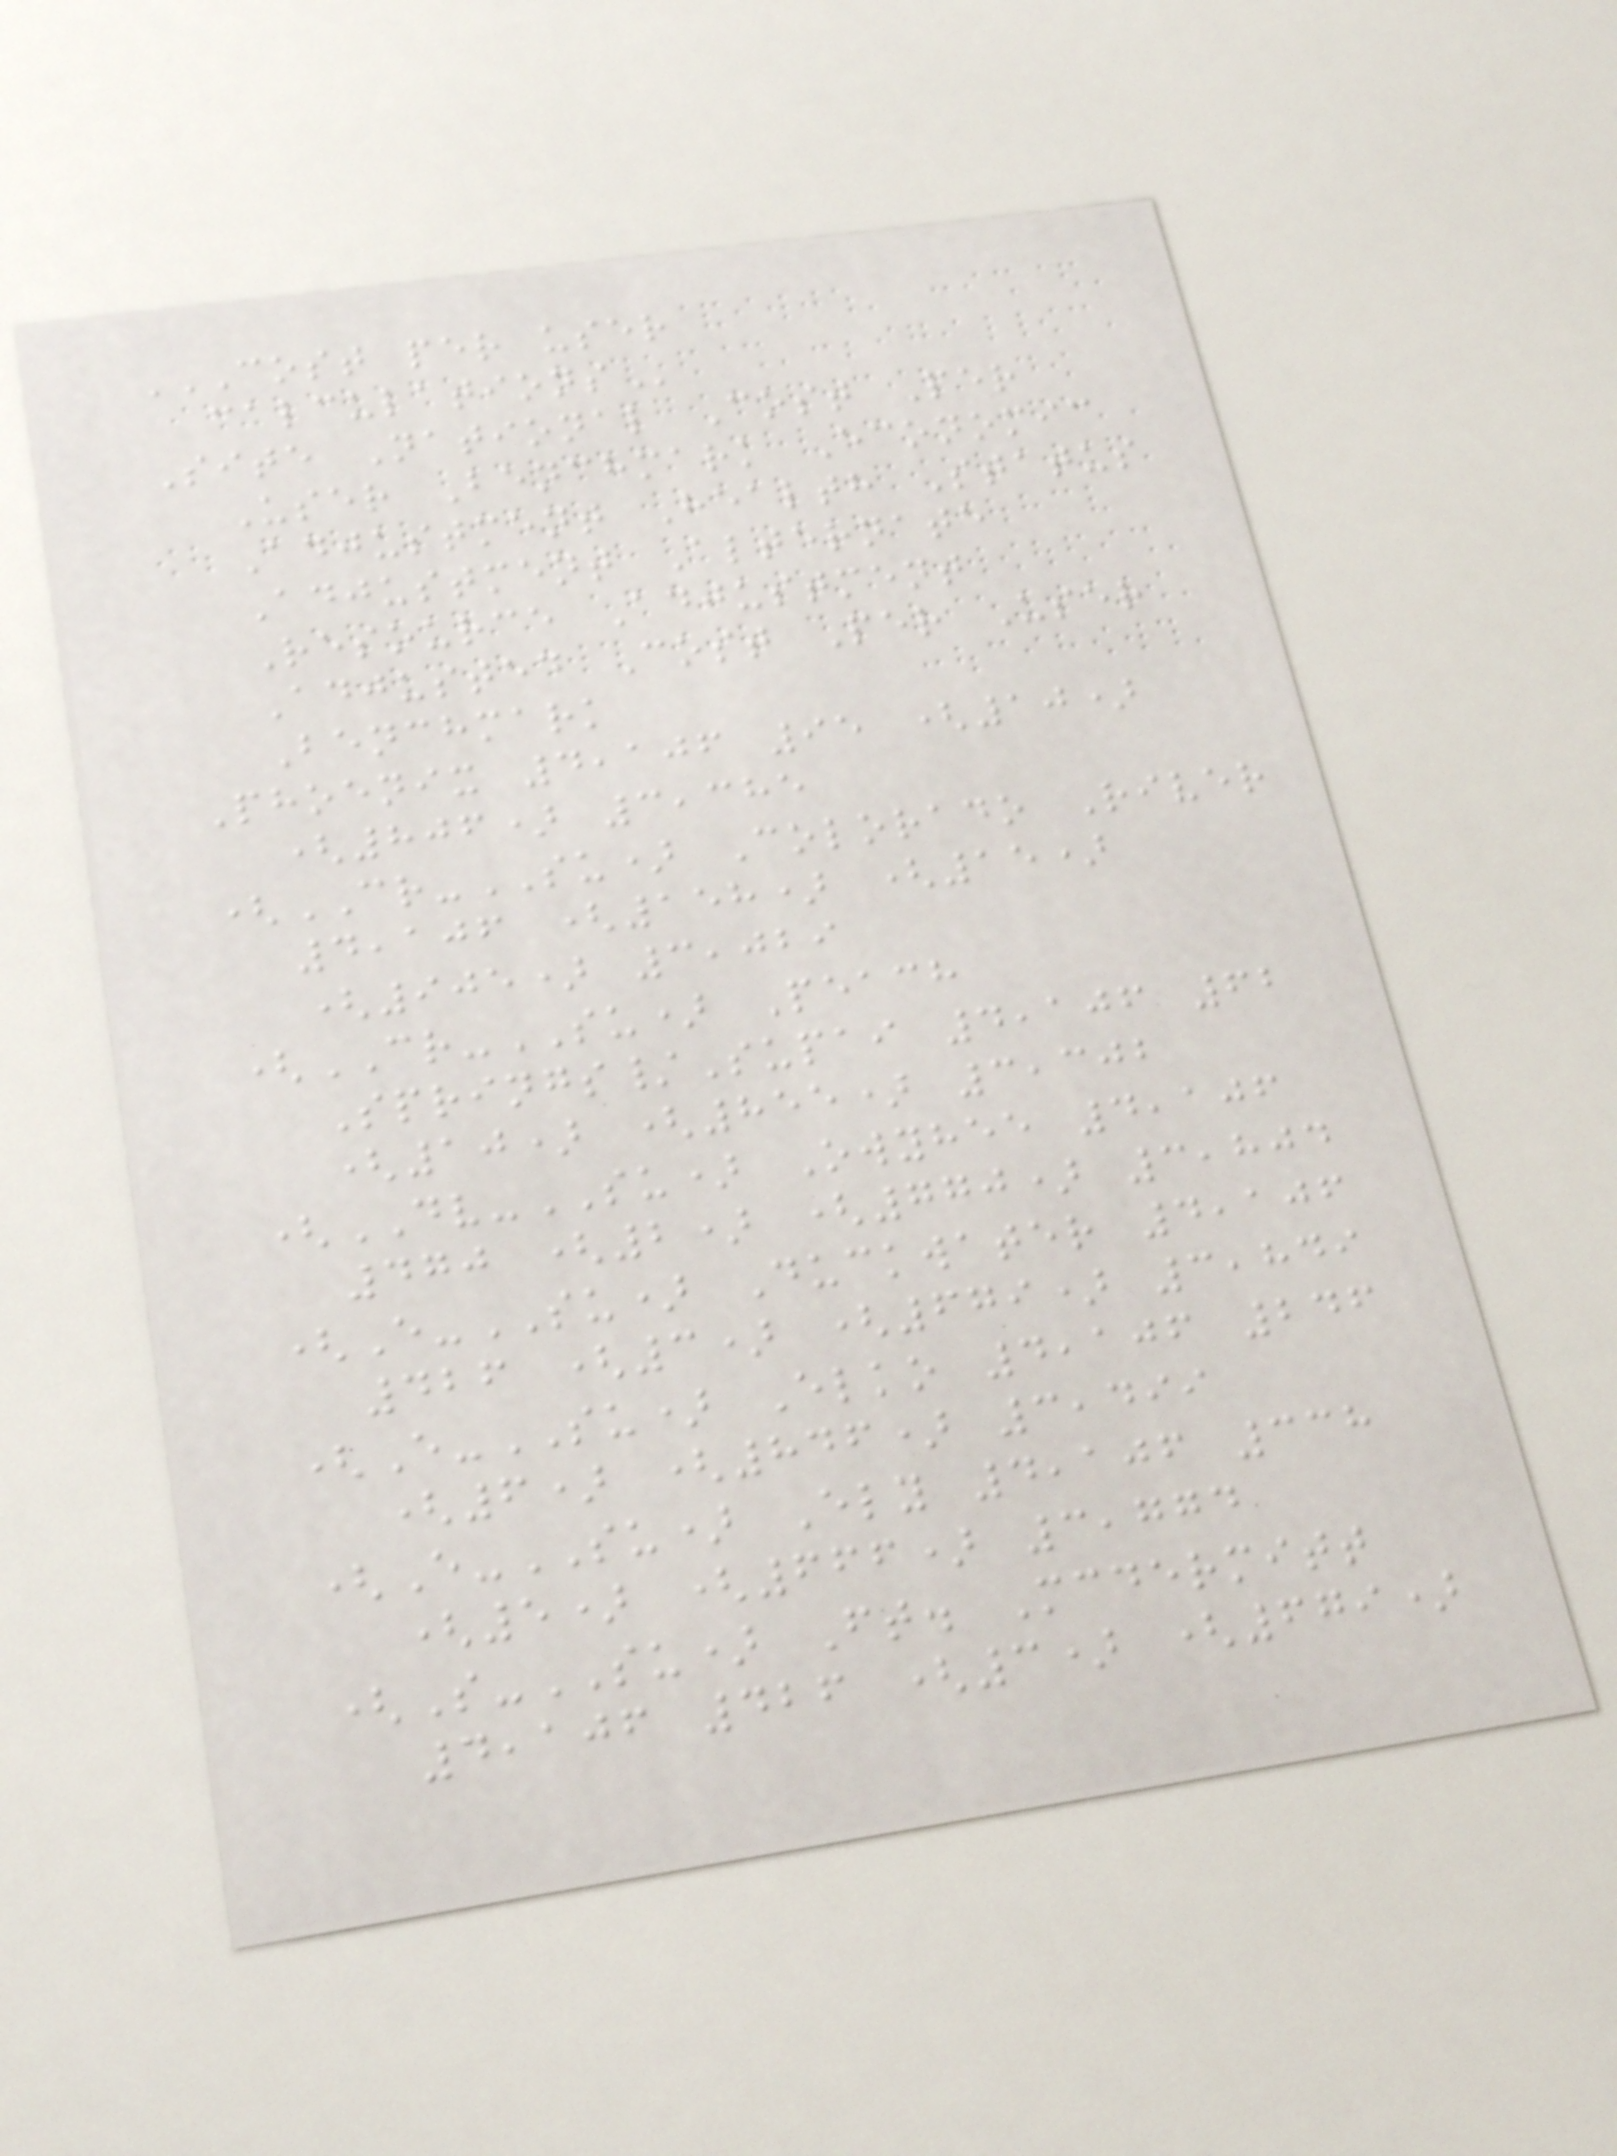COST PER USER
CALCULATIONS
Site National Cost Per
User Benchmark Economic
Adjustment Health Status
Adjustment Alternate
Resource Adjustment
Adjusted Cost Per User
Benchmark
Phoenix 4,106 95 (10)
(806) 3,385
(CR-SU) Colorado River
4,106 (158) (15)
(905) 3,029
(CR-SU) Peach
Springs/Supai 4,106 62
(10) (855) 3,302
(DV-SU) Owyhee 4,106
470 (2) (770) 3,804
(E-SU) Duckwater 4,106
426 (3) (679) 3,849
(E-SU) Elko 4,106 246
(6) (846) 3,499
(E-SU) Ely 4,106 338
(5) (666) 3,774
(S-SU) Ft. Mcdermitt
4,106 426 (3) (679)
